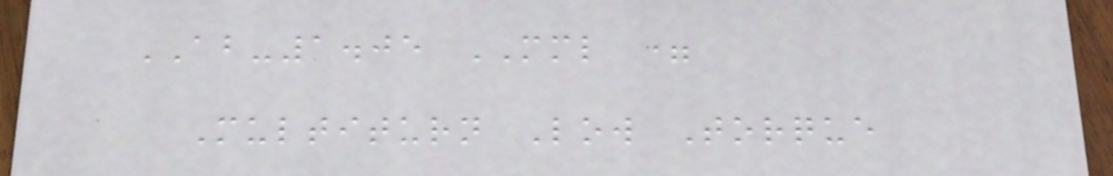AB-1.05 MML =
Multiturn Low Torque
